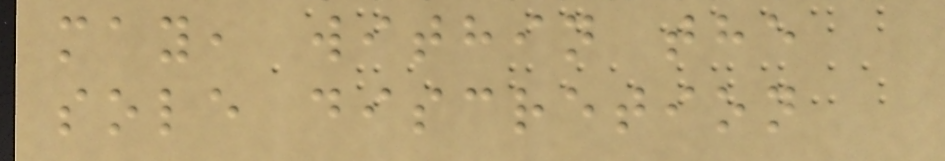may, within the
sole discretion
